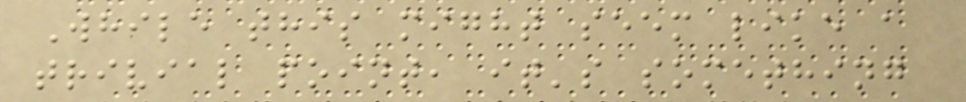While this might seem like a
trivial point, it's something
